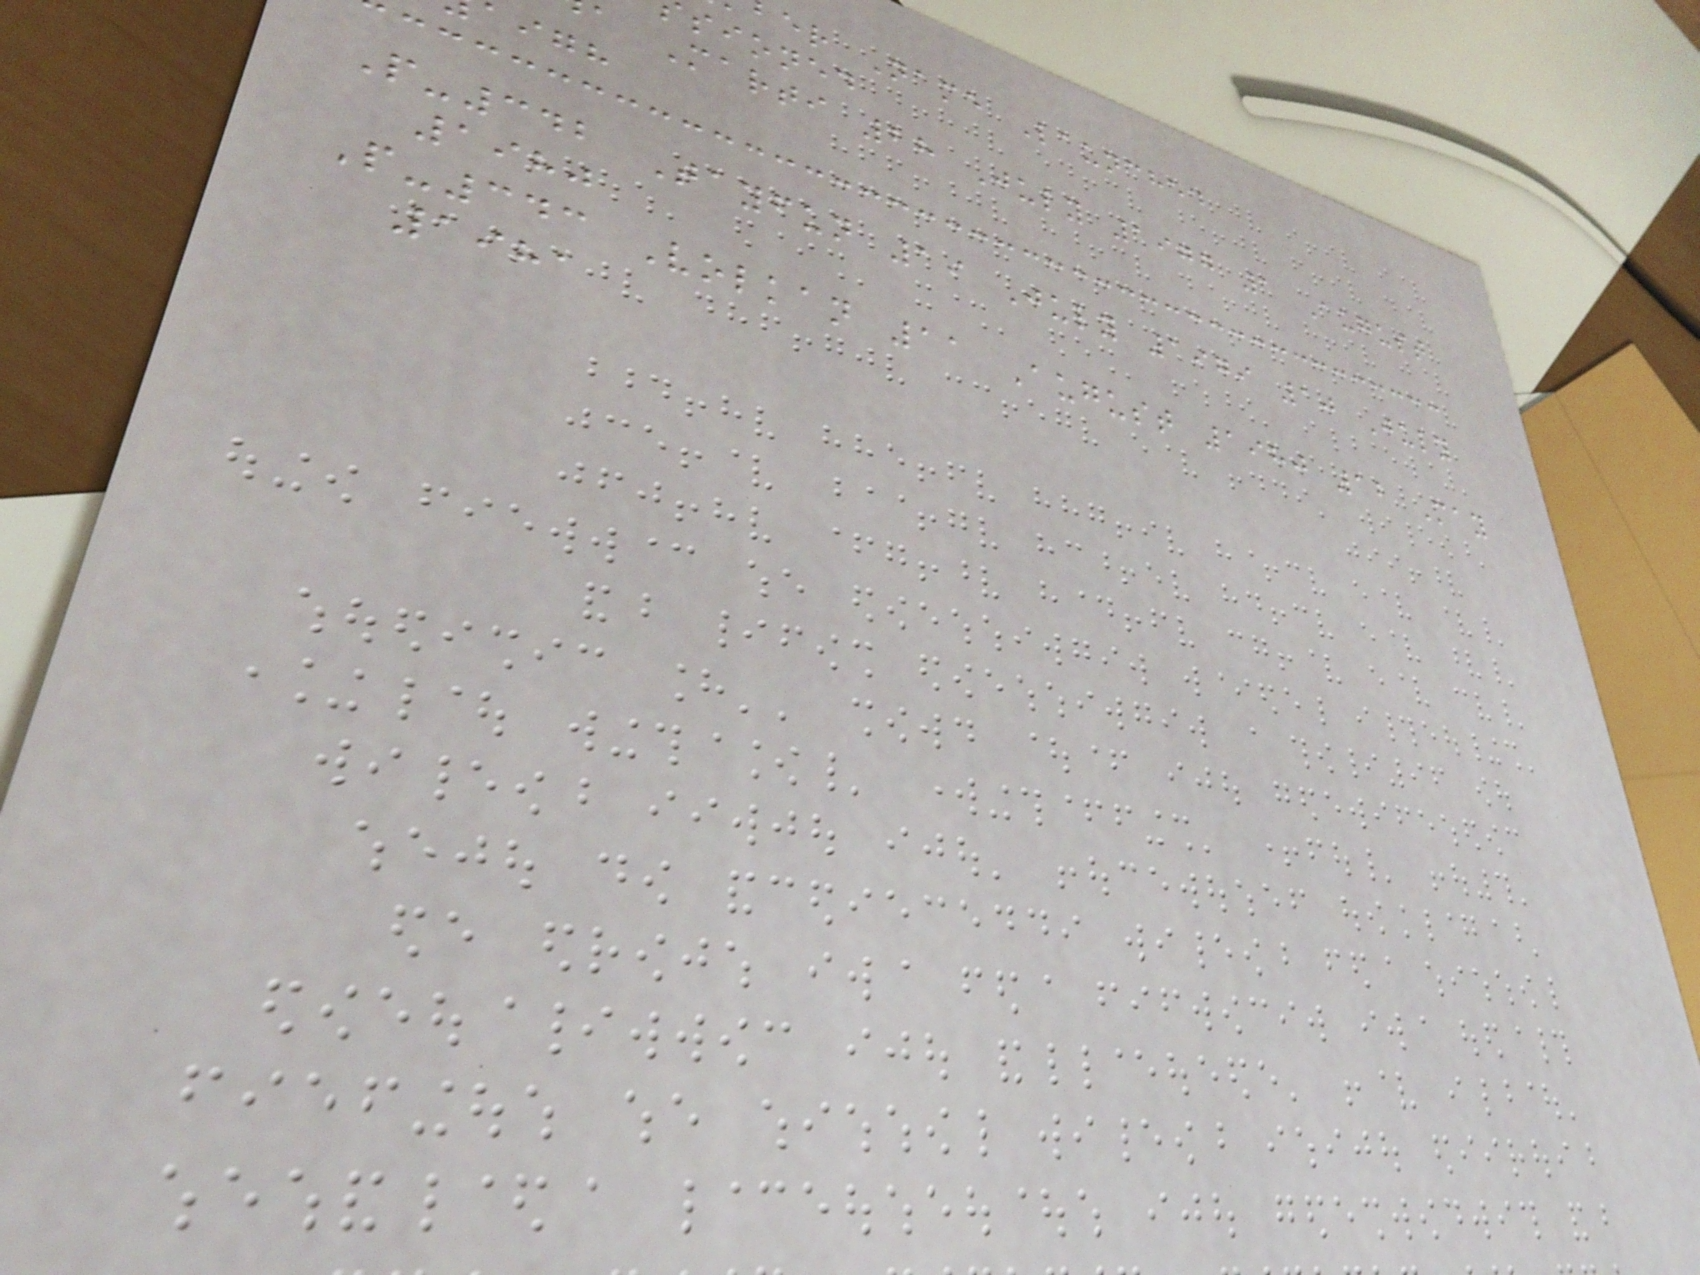er Name Launched
sioned
a Marti 28 July 1977 1 August
P-342 Tayfun 19 July 1979 10 July
1980
P-343 Volkan 11 August 1980 12 May
1981
